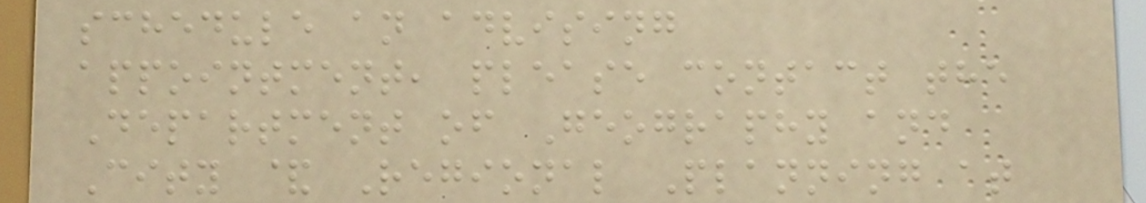schedule an advising
appointment, please contact the
Department of Geography and
City & Regional Planning at
